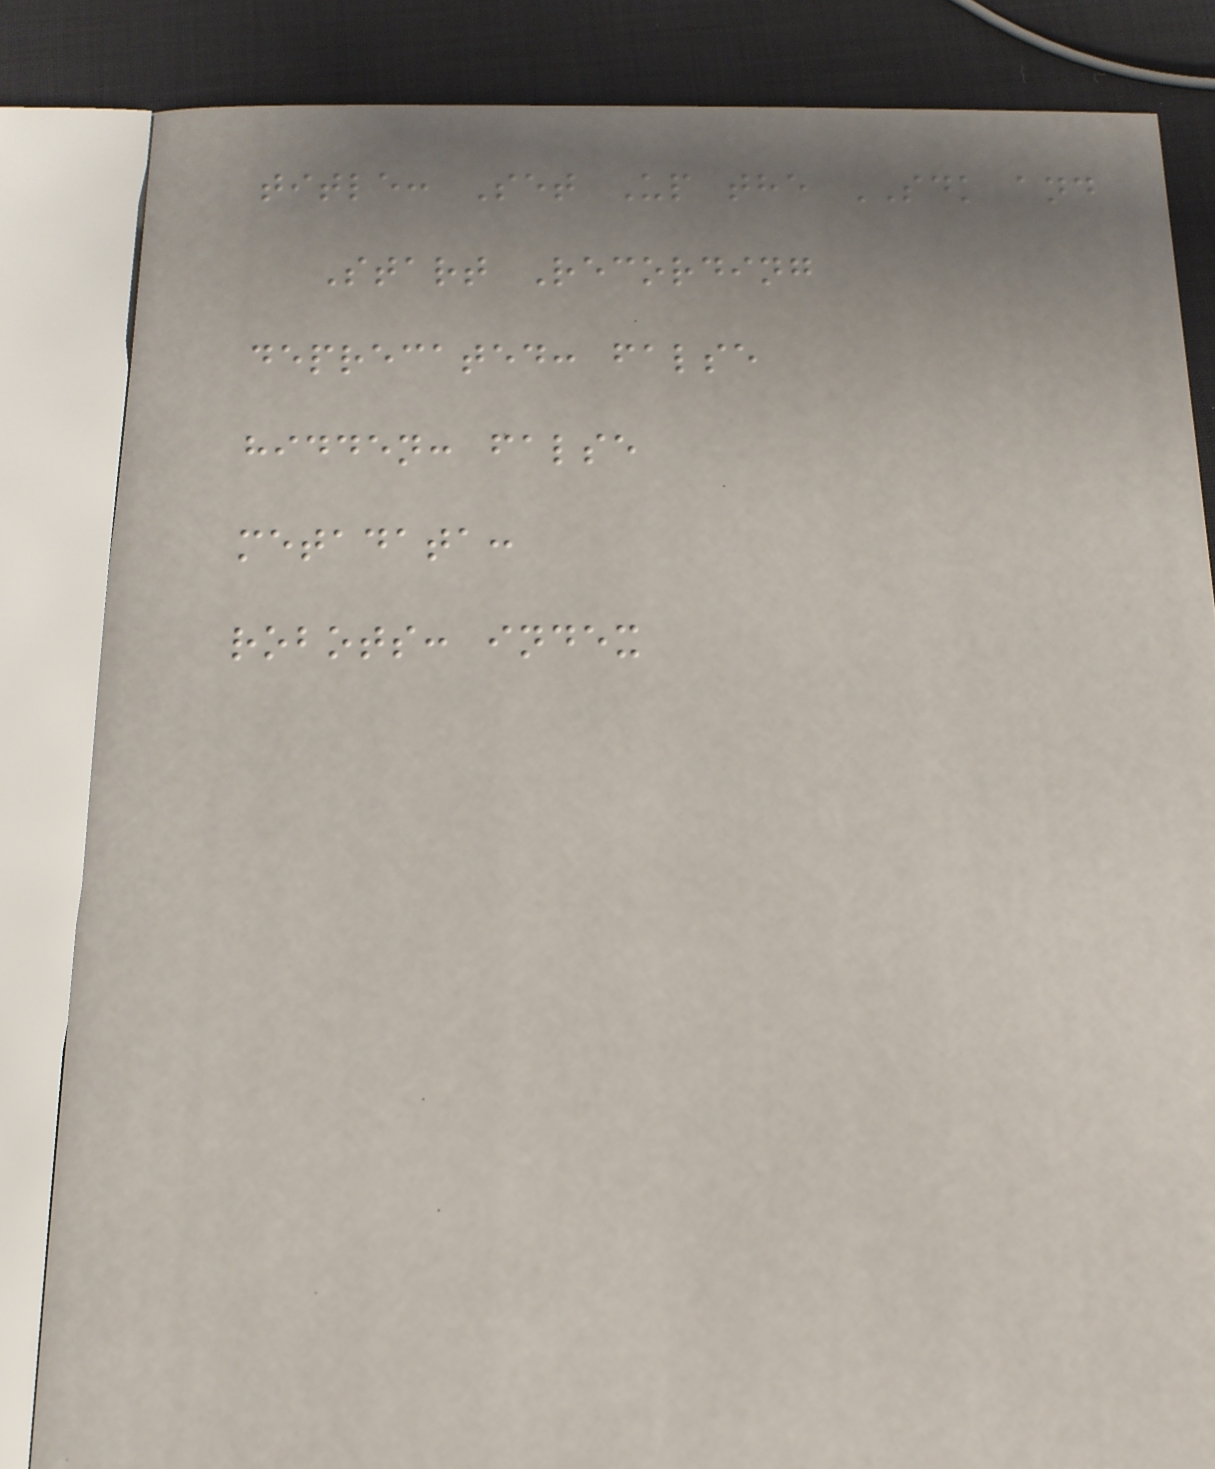title: Set Up the SDK and
Start Recording
deprecated: false
hidden: false
metadata:
robots: index
